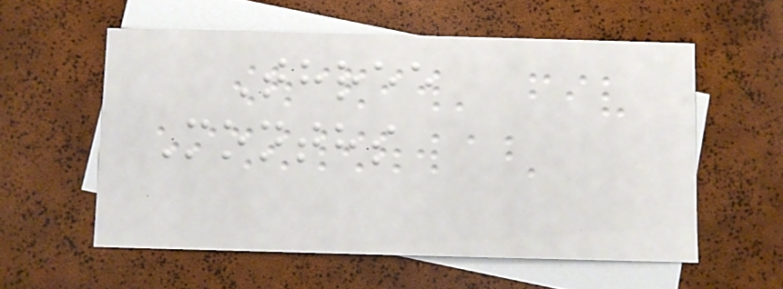Three
Months
